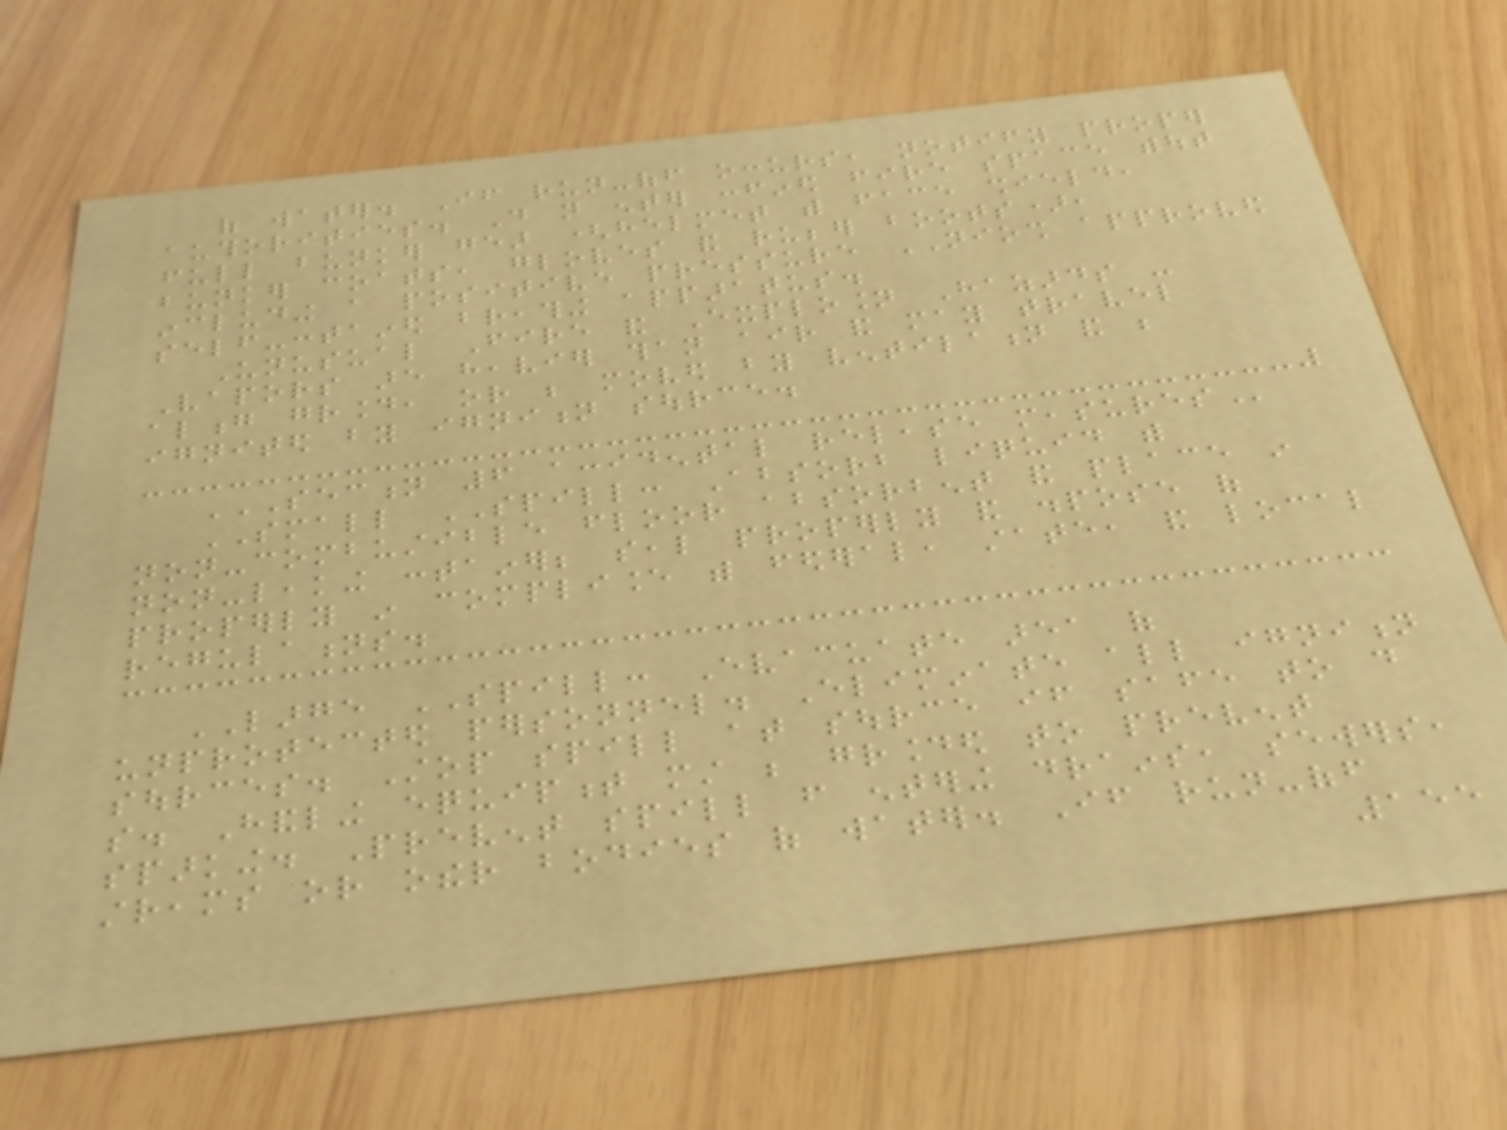of water. If run-off occurs, notify proper
authorities. Do not enter confined fire space without
full bunker gear (helmet with face shield,
bunker coats, gloves and rubber boots),
including a positive pressure NIOSH approved
self-contained breathing apparatus.
Unusual Fire and Explosion Hazards -
Vapors are heavier than air and may travel
along ground, or be moved by ventilation and be
ignited by ignition source.
SECTION 6 ACCIDENTAL RELEASE MEASURES
SMALL SPILL: Absorb liquid with
non-combustible floor absorbent and place in
non-leaking container; seal properly and dispose of
properly in compliance with federal, state, and local
regulations.
LARGE SPILL: Evacuate area of
unprotected personnel. Eliminate all ignition
sources. Stop spill at source if safe to do
so. Handling equipment must be grounded to prevent
sparking. Prevent spill from entering drains, sewers,
streams or other bodies of water. If run-off
155
